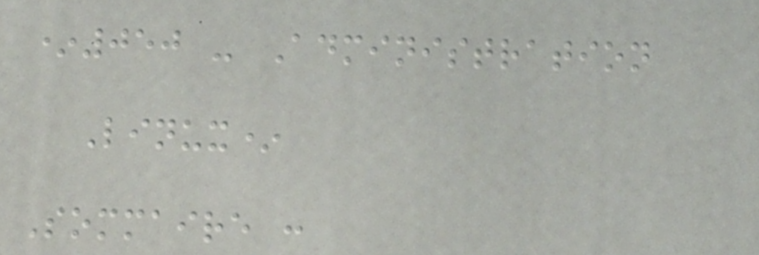*050 - Administration
Linux*
Sommaire :
